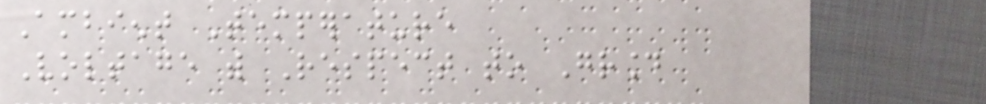Ambient Temperature
Voltage with Respect to Ground
